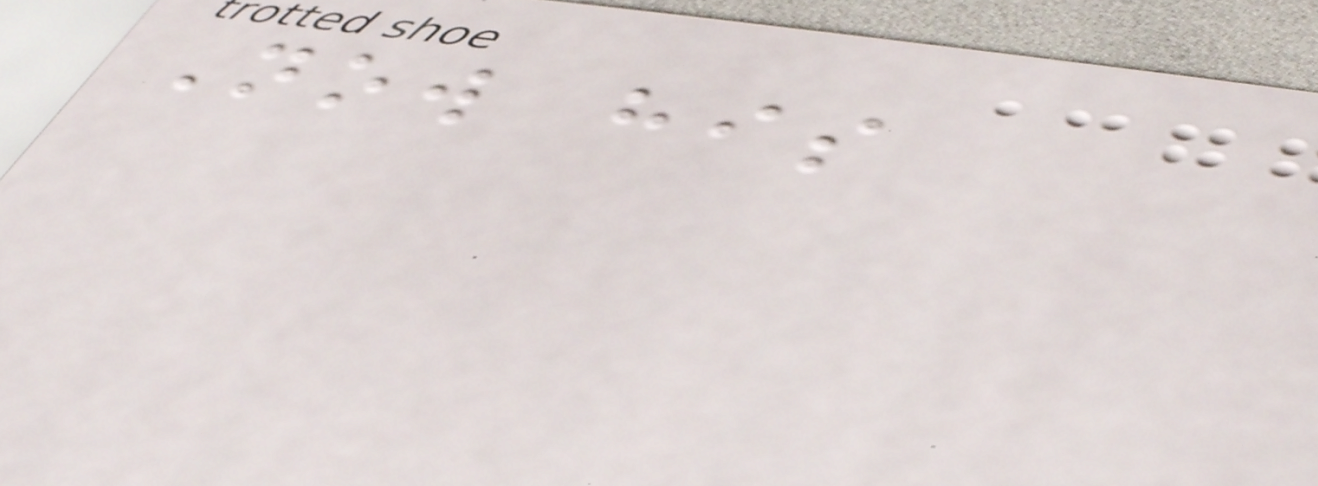Now his
